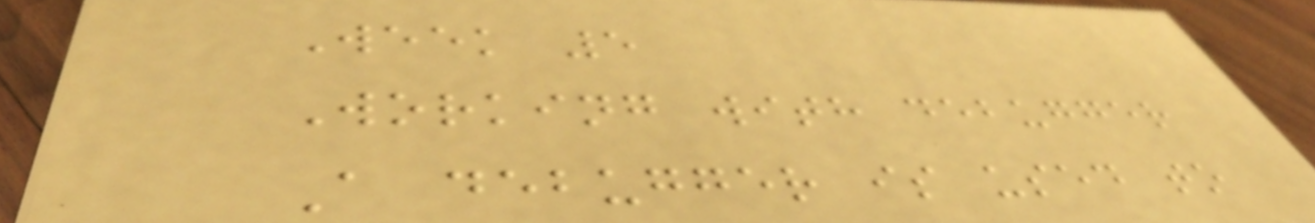Week 5
Working with debugger
A debugger is used to
